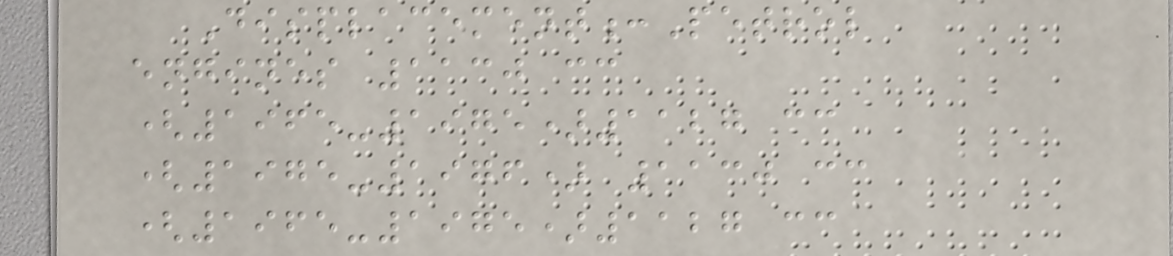Displacement:Petrol
engines 1130 cc
(1965-1975)1127 cc
(1975-1976) 1130 cc
(1965-1975)1127 cc
